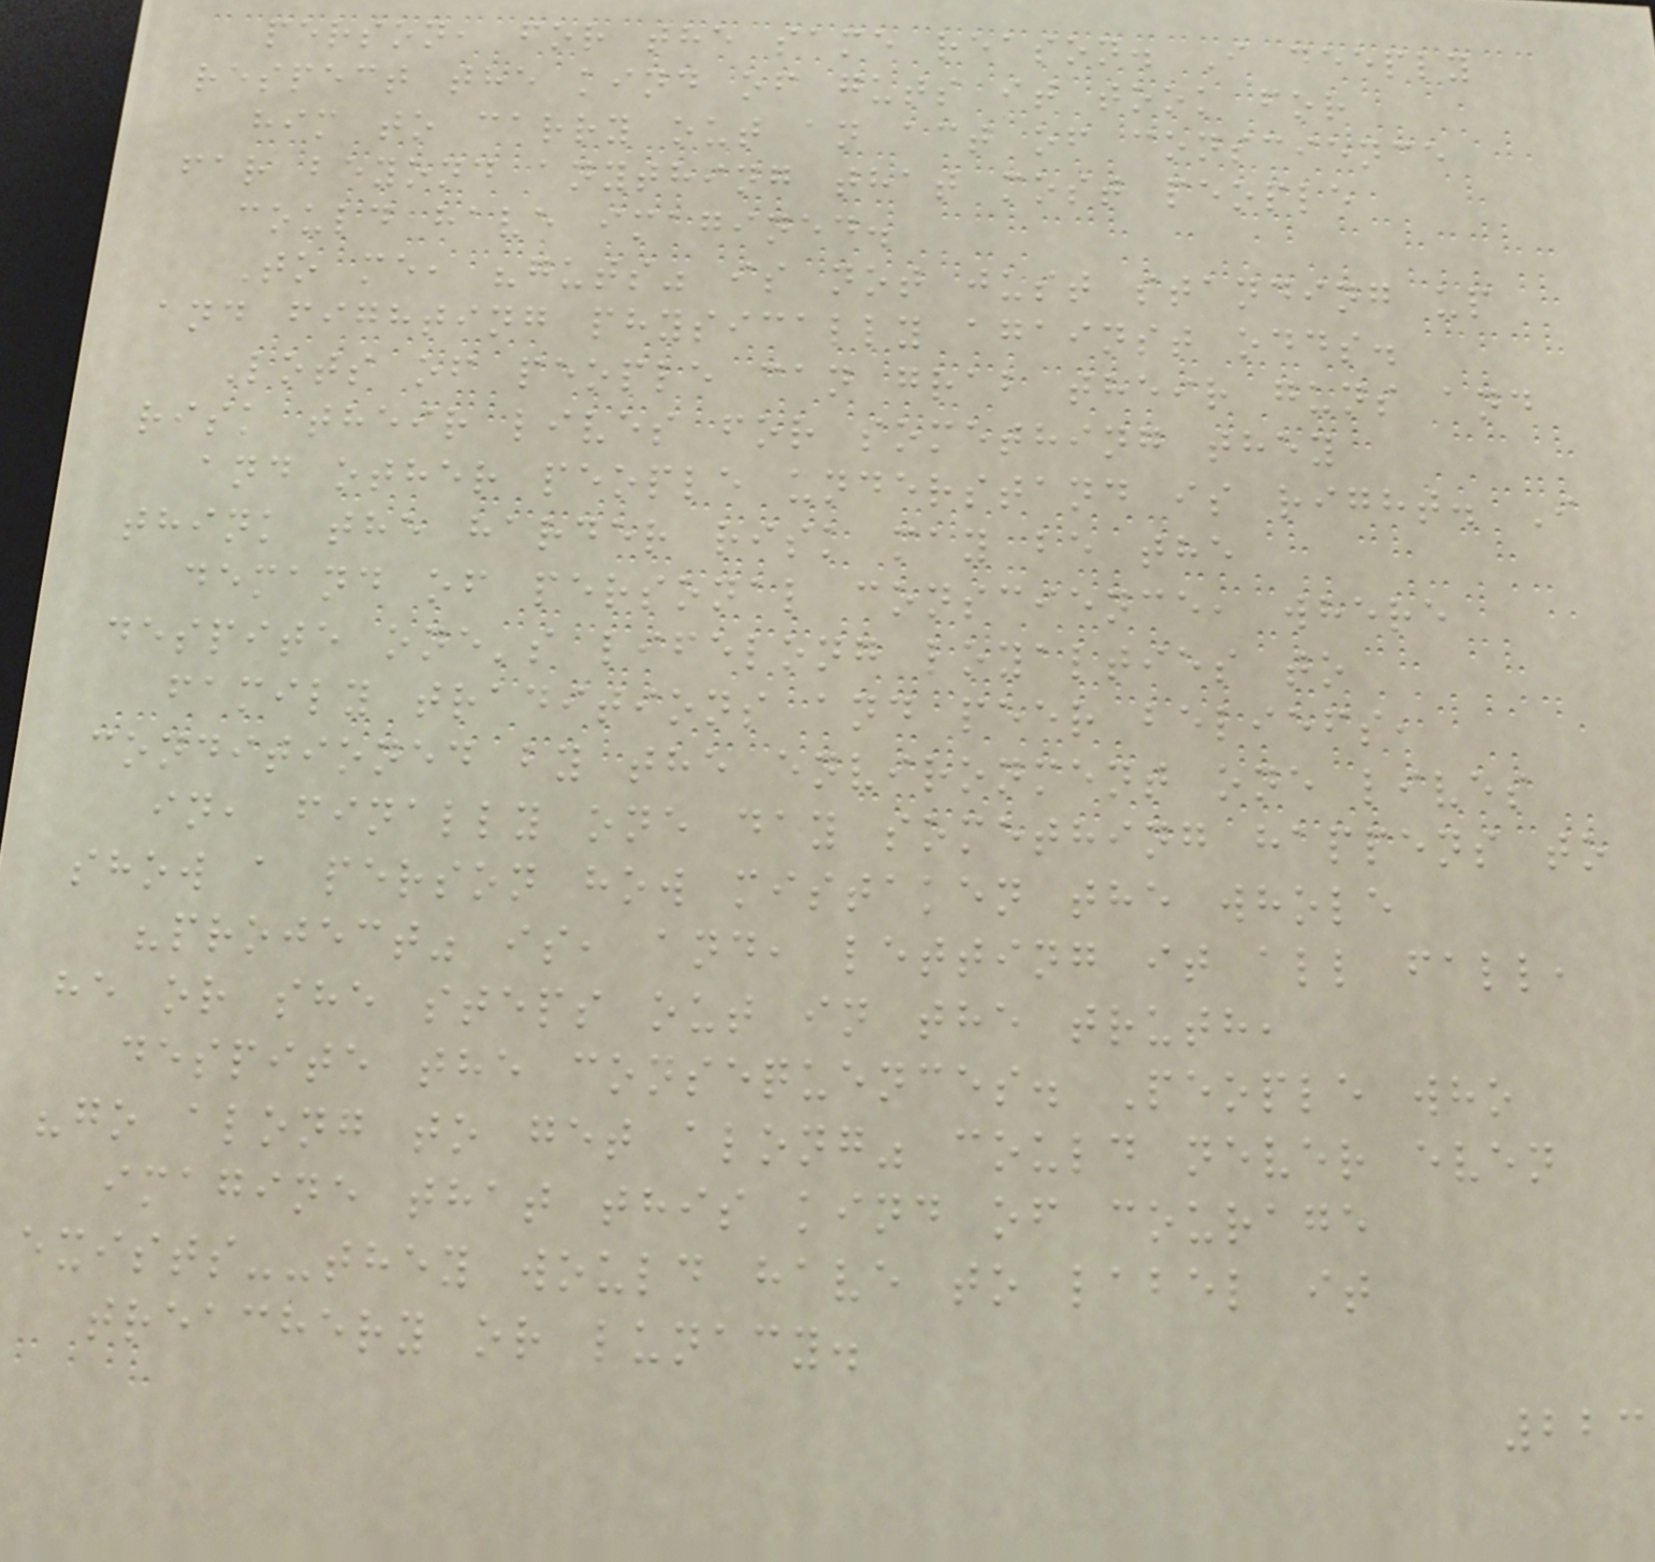person, for the same reason. I deeply
respect the kind of guts it took for
him to carry out an act of conscience
far beyond anything that most people
could have imagined.
To me, "guts" is not just standing up
and fighting physically against odds.
Lots of people can grab their guns and
risk their lives for something they
and other people understand is right. I
think the harder risk may be the
demand of personal conscience, where
despite one's lifelong loyalties to
family traditions and peer beliefs,
conditioned by the environment one lives
in, finally one day something happens to
show a person how mistaken the whole
"project" is, and, letting it all fall,
he or she steps out in the truth,
despite the consequences. People who
"go along to get along" could never even
imagine that this kind of courage
exists--they would have to label it
treachery or lunacy.
223
